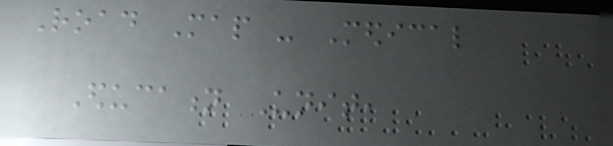Road Map - Medical
Education Unit,
